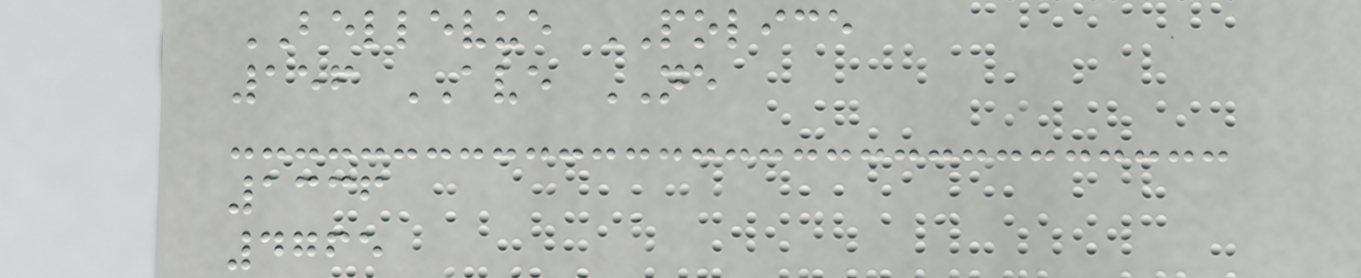BELLEVUE POLICE
156 AVE NE
1336
4765
